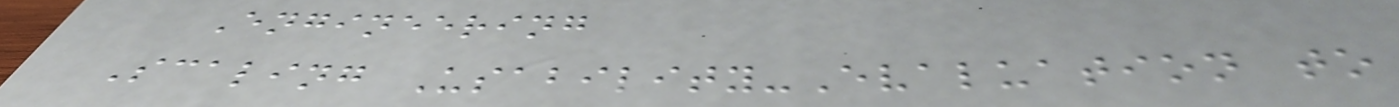Engineering
Scaling Usability-Evaluation to
